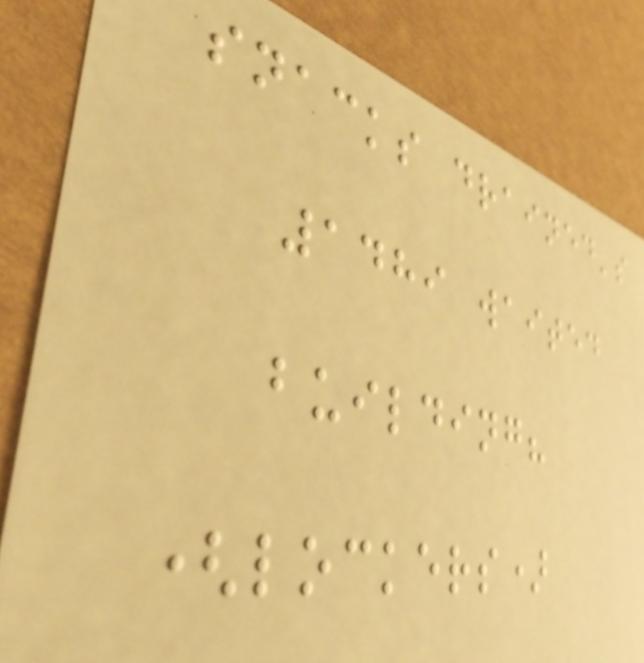snacks drained's
1489 waited
building?
(lockers)
